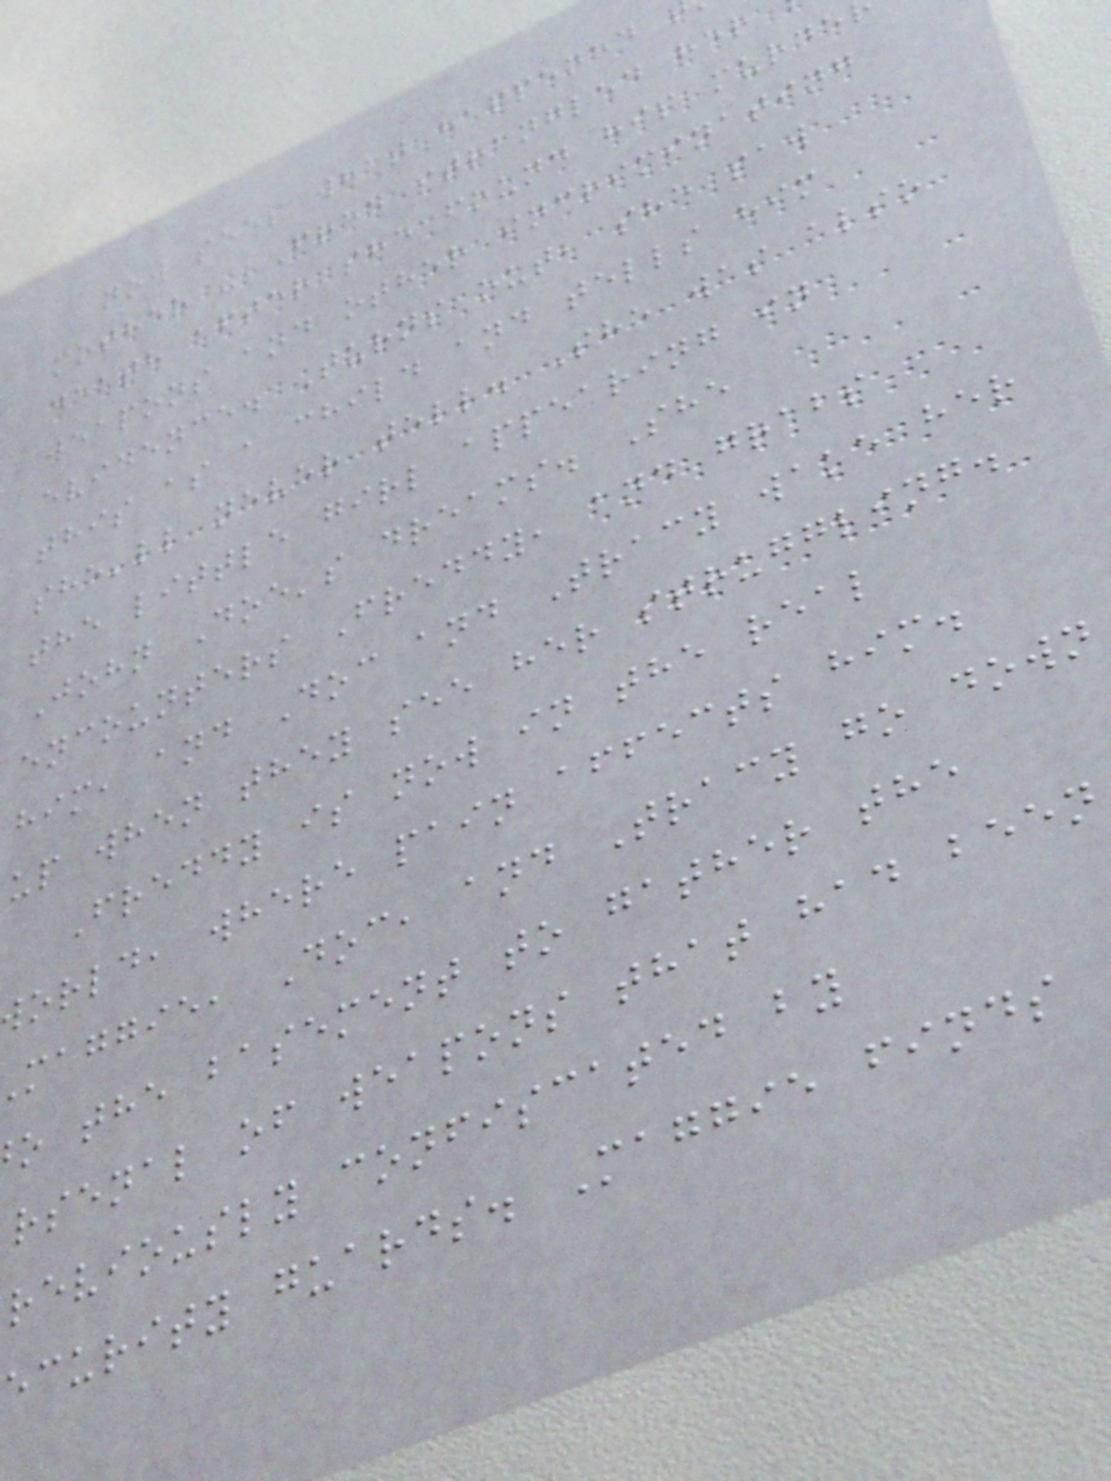now sees what happened
mother - Fred strangled her
death after she found his murde
weapons and other incriminating
evidence. Turns out, she saw
this as a child and tells him
she'll never tell. She was also
the little girl appearing in
John Doe's dreams. She
encounters Freddy, and grabs
him, and Doc and Tracy wake her
up when they see her struggling.
Freddy is now in the real
orld, where pain affects him.
maggie, Doc, and Tracy go down
o the basement to gather the
rsenal of weapons that had been
reviously confiscated by
ecurity guards. Maggie finds
